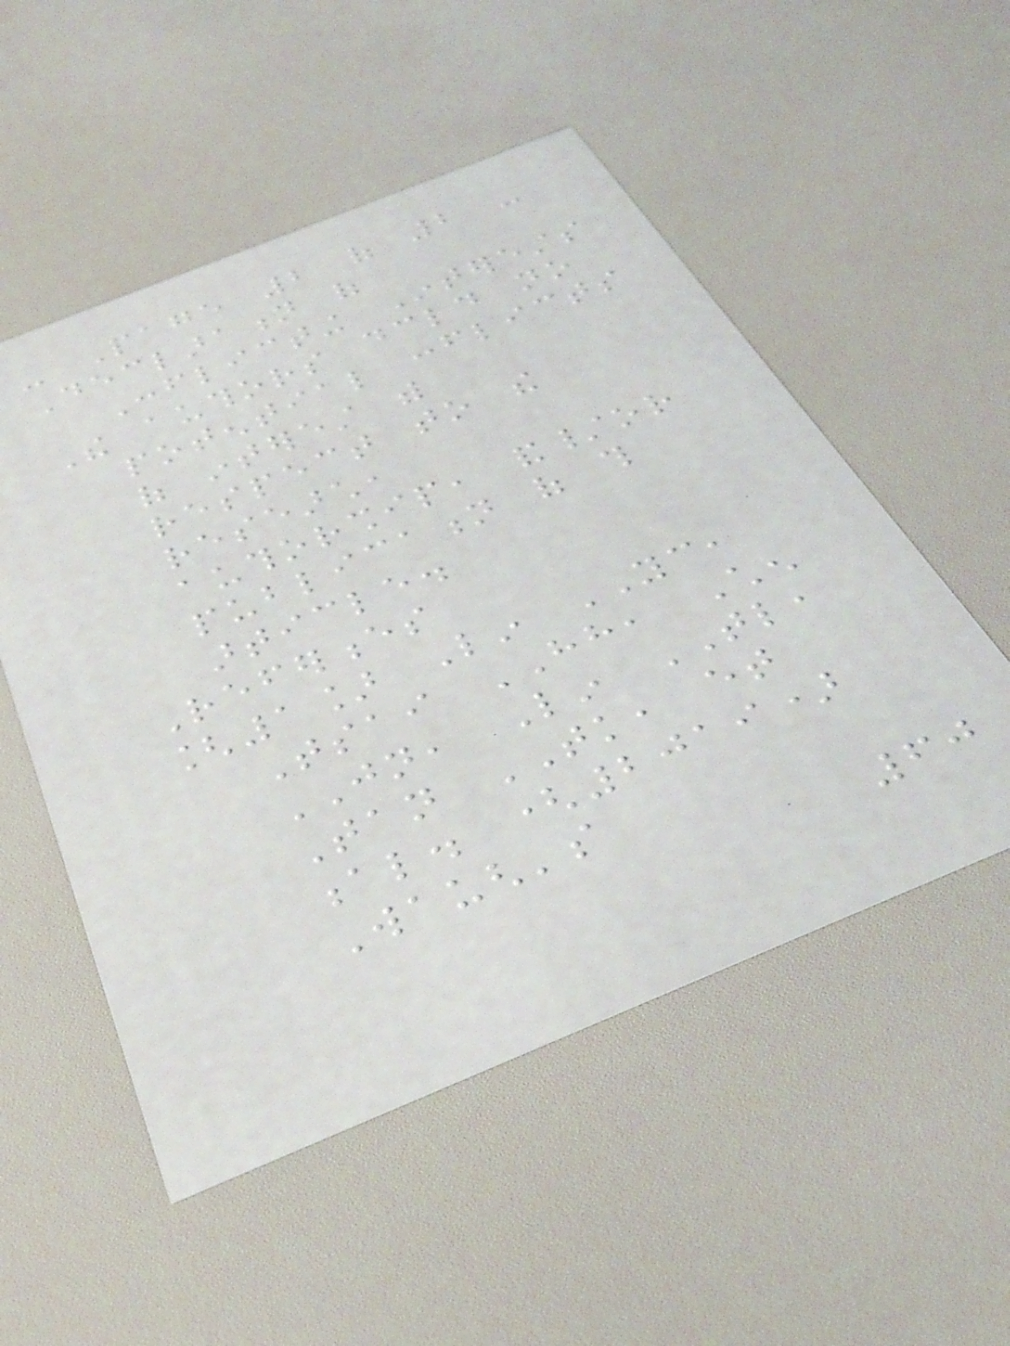- Page 2 of 2 -
Declaration of
Conflicting Interests
The authors declared no
potential conflicts
of interest with
respect to the
research,
authorship, and/or
publication of this
article.
References
[1] Lin YC,
Tsai HH, Chen
JN, Lin TL,
Tan TK, et
al. (2019)
Waugh's
60
